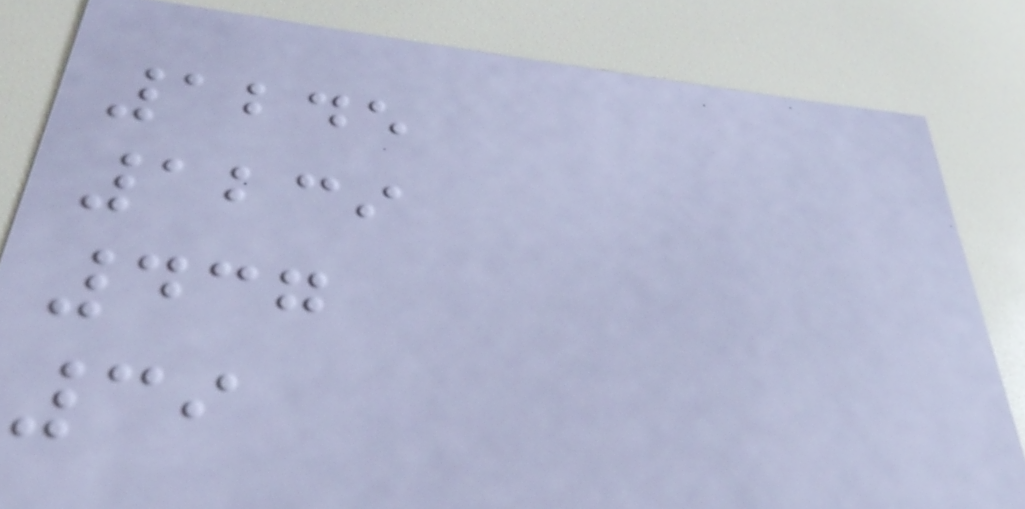1245
1239
437
39
